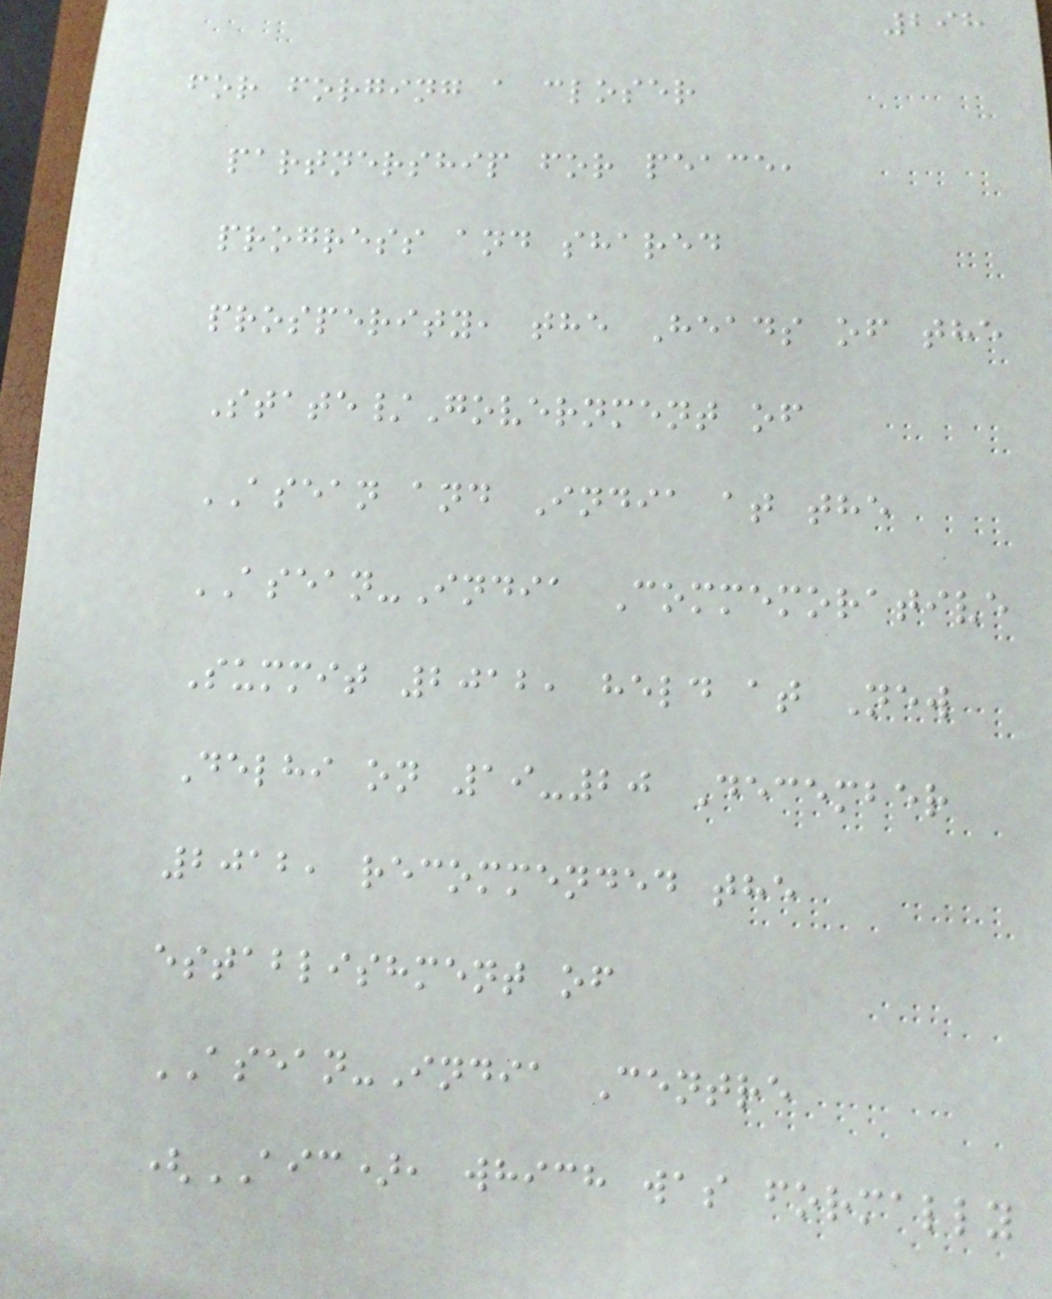298
for forging a closer
partnership for peace,
progress and shared
prosperity, the Heads of the
State/Government of
ASEAN and India at the
ASEAN-India Commemorative
Summit 2012, held at New
Delhi on 19-20 December
2012, recommended the
establishment of
ASEAN-India Centre
(AIC), which was formally
